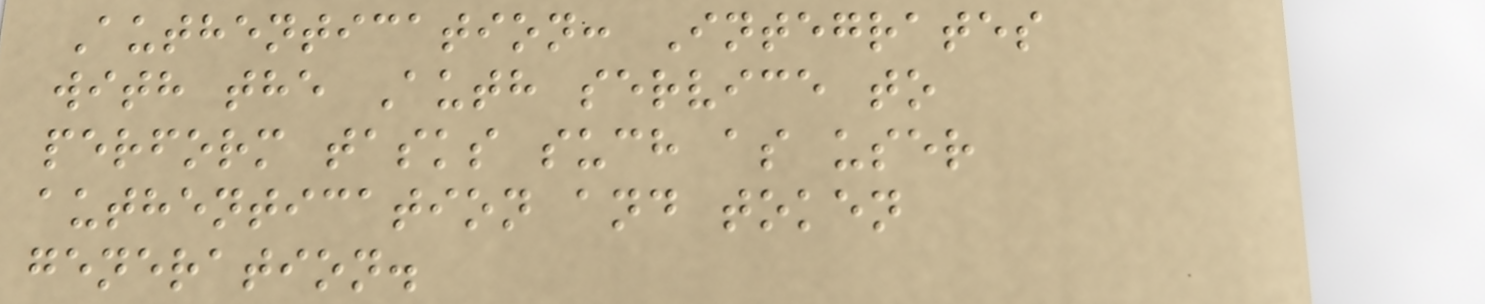Authentication: Integrates
with the Auth service to
perform tasks such as user
authentication and token
generation.
